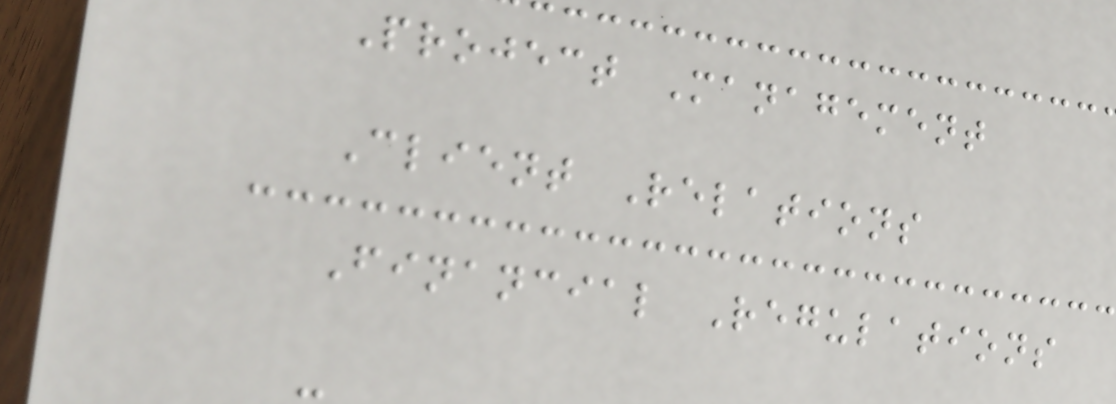Project Management
Client Relations
Financial Regulations
-
